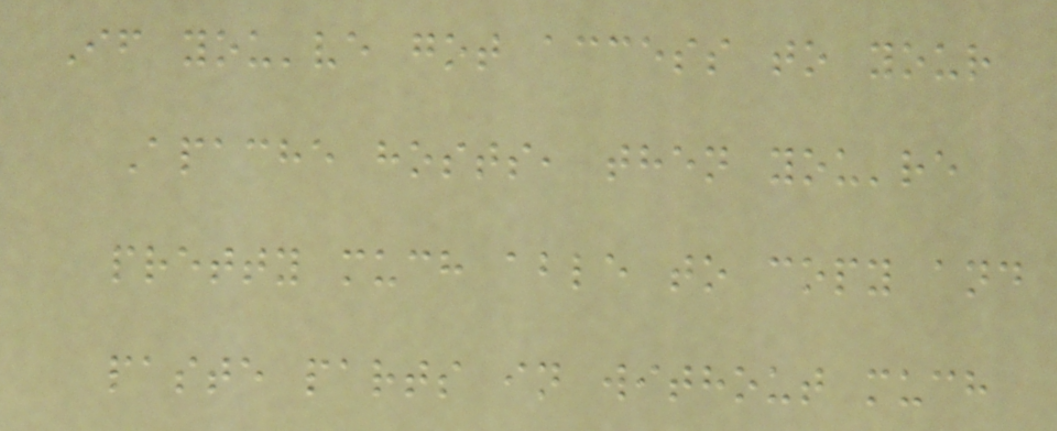If you've got access to your
Apache hosts, then you're
pretty much able to copy and
paste parts in without much
